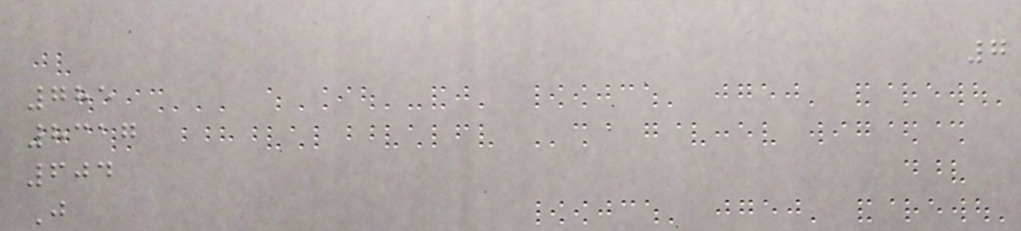7
785
8317
604
J
